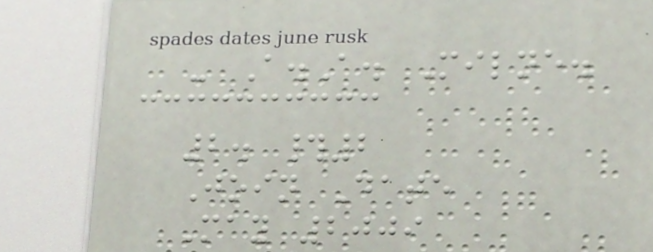- A.A. Milne.
2. #2
Join Date
May 2009
